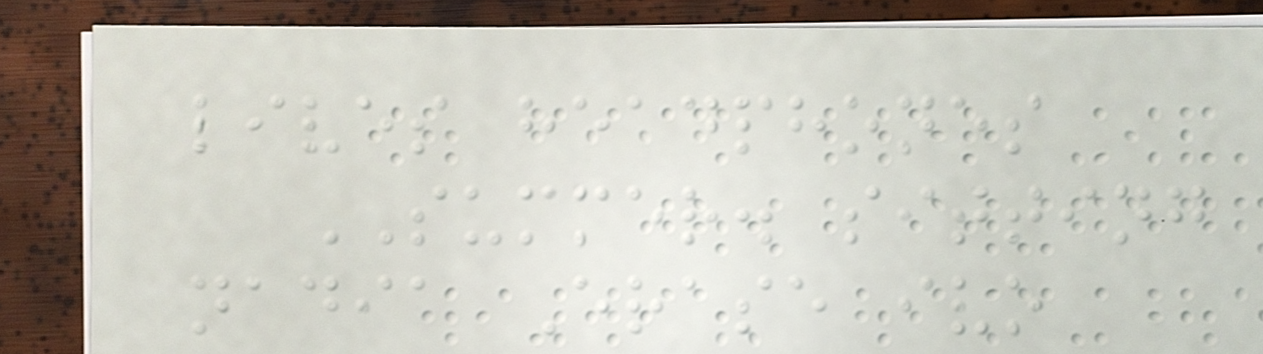lives headphones
SUMMER. sitting
nadia Erase ivo
